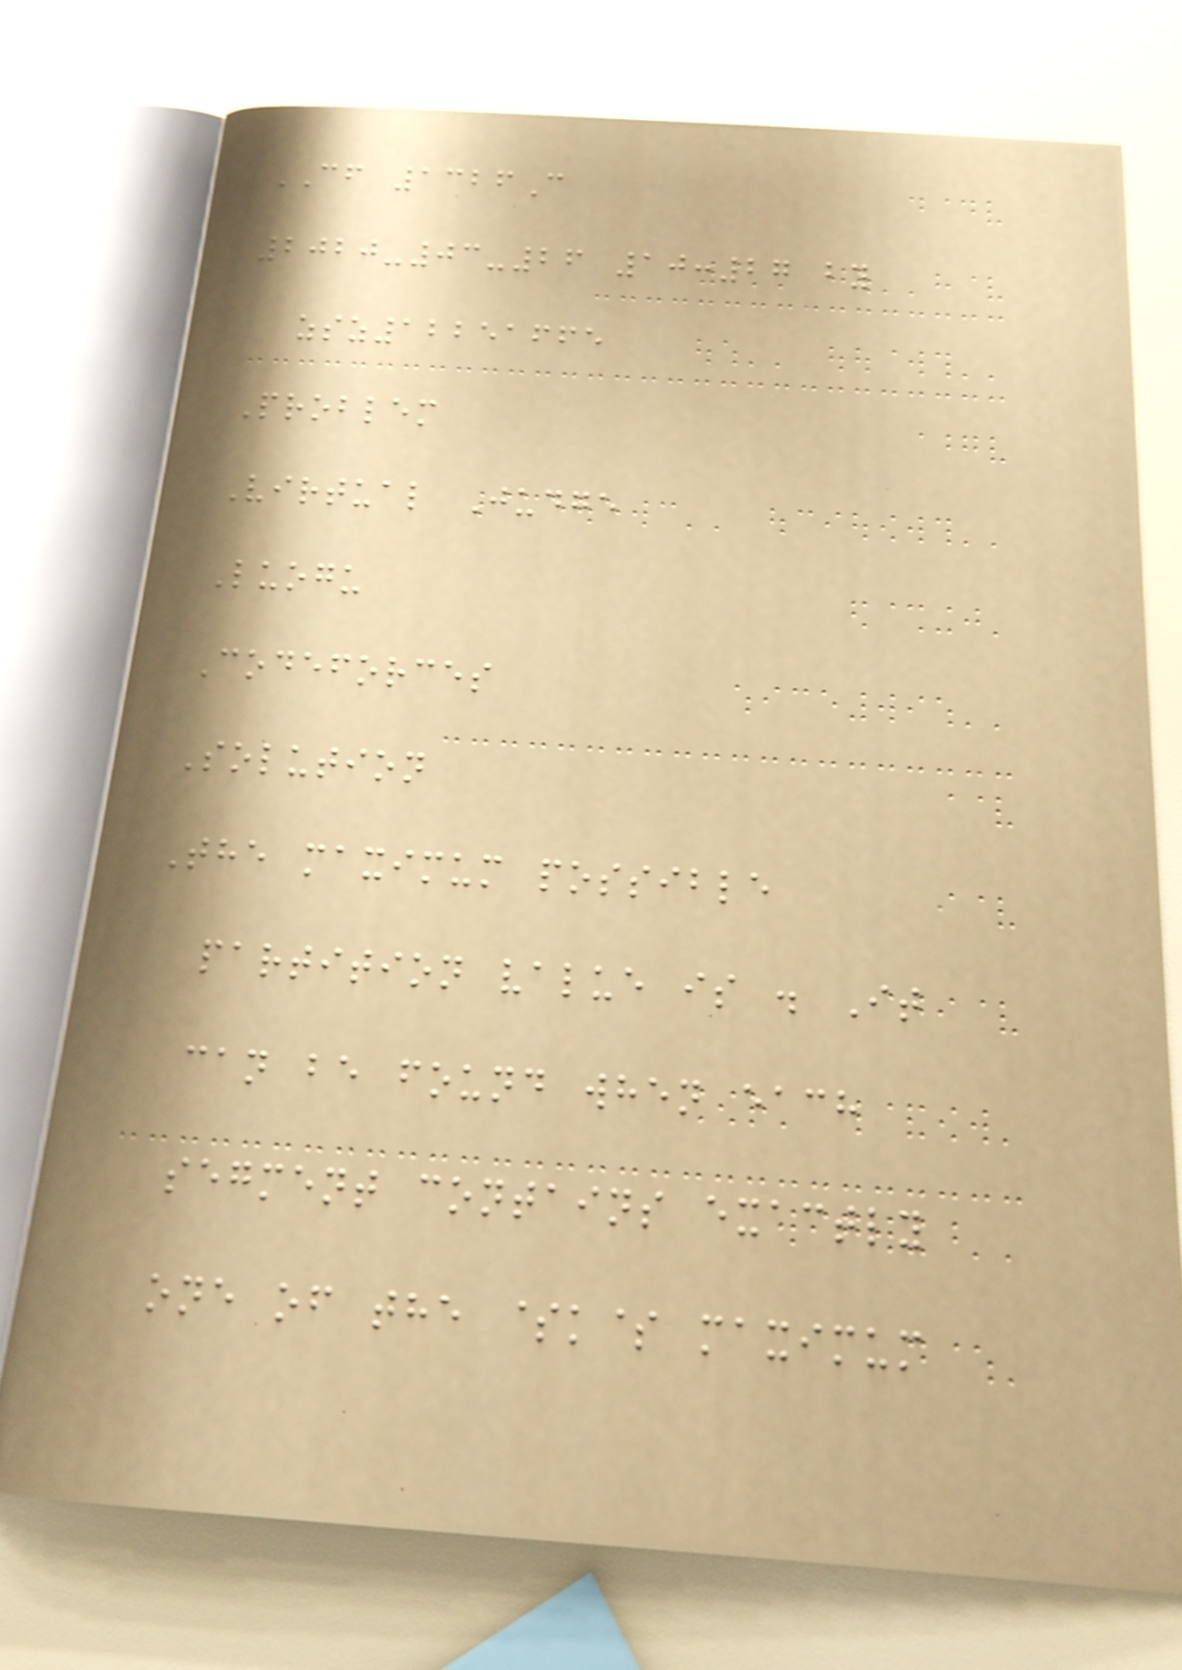CF 1326C
2020-03-26 10:27 by
zsz12251665
Problem
Virtual Judge
Luogu
Codeforces
Solution
The maximum possible
partition value is . It
can be found when each
segment contains exactly
one of the $k$ maximum
